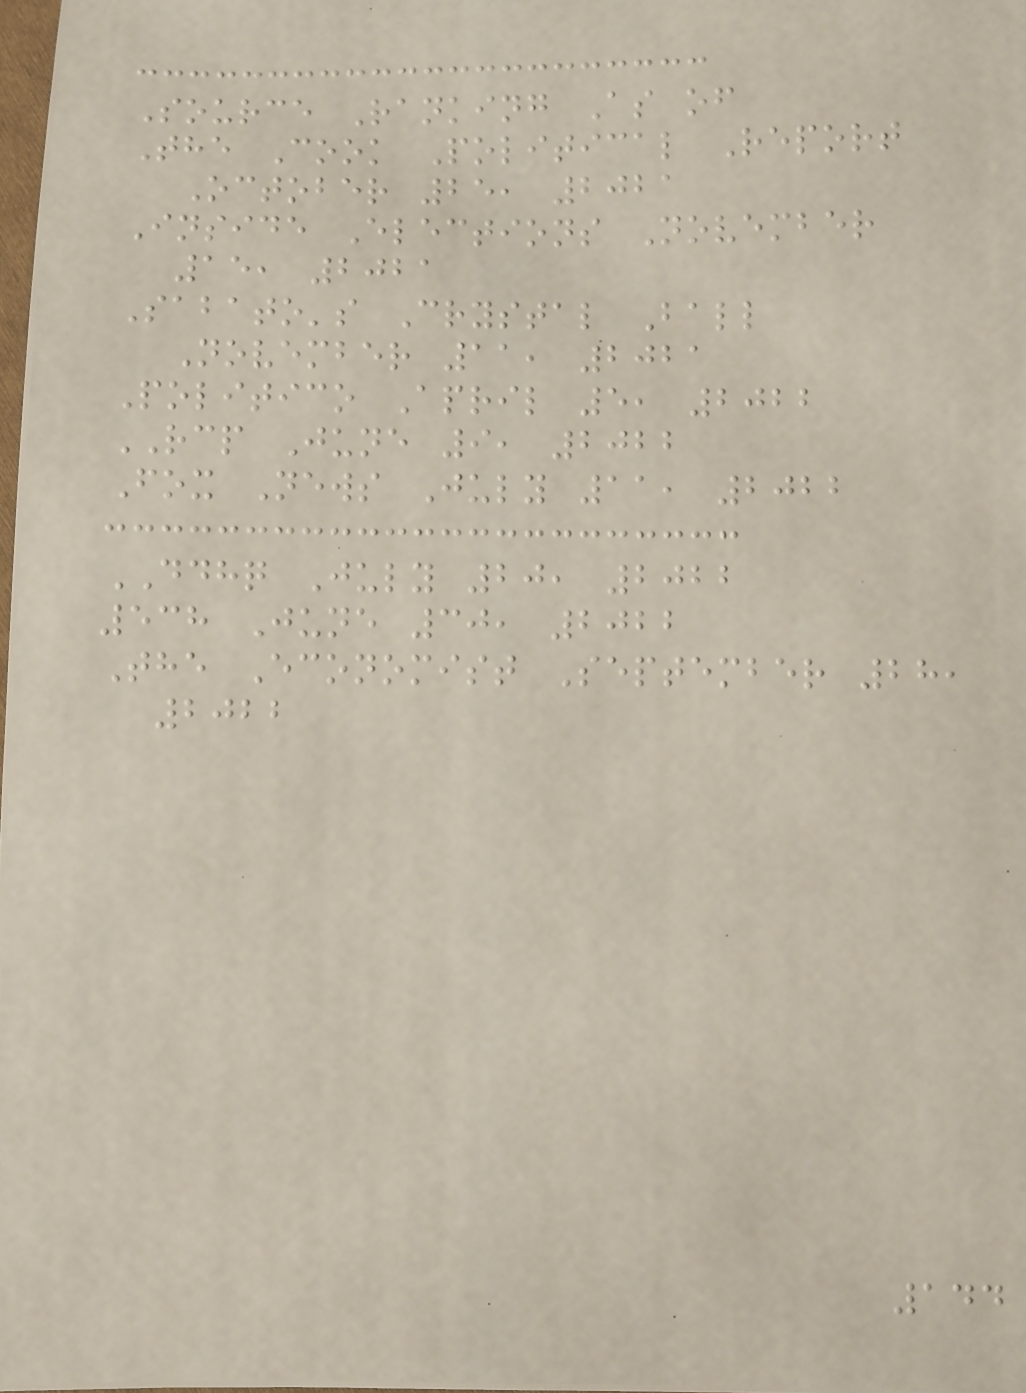Source Ranking As of
The Cook Political Report
October 25, 2021
Inside Elections November
15, 2021
Sabato's Crystal Ball
November 11, 2021
Politico April 5, 2022
RCP June 9, 2022
Fox News July 11, 2022
DDHQ July 20, 2022
538 June 30, 2022
The Economist September 28,
2022
144
